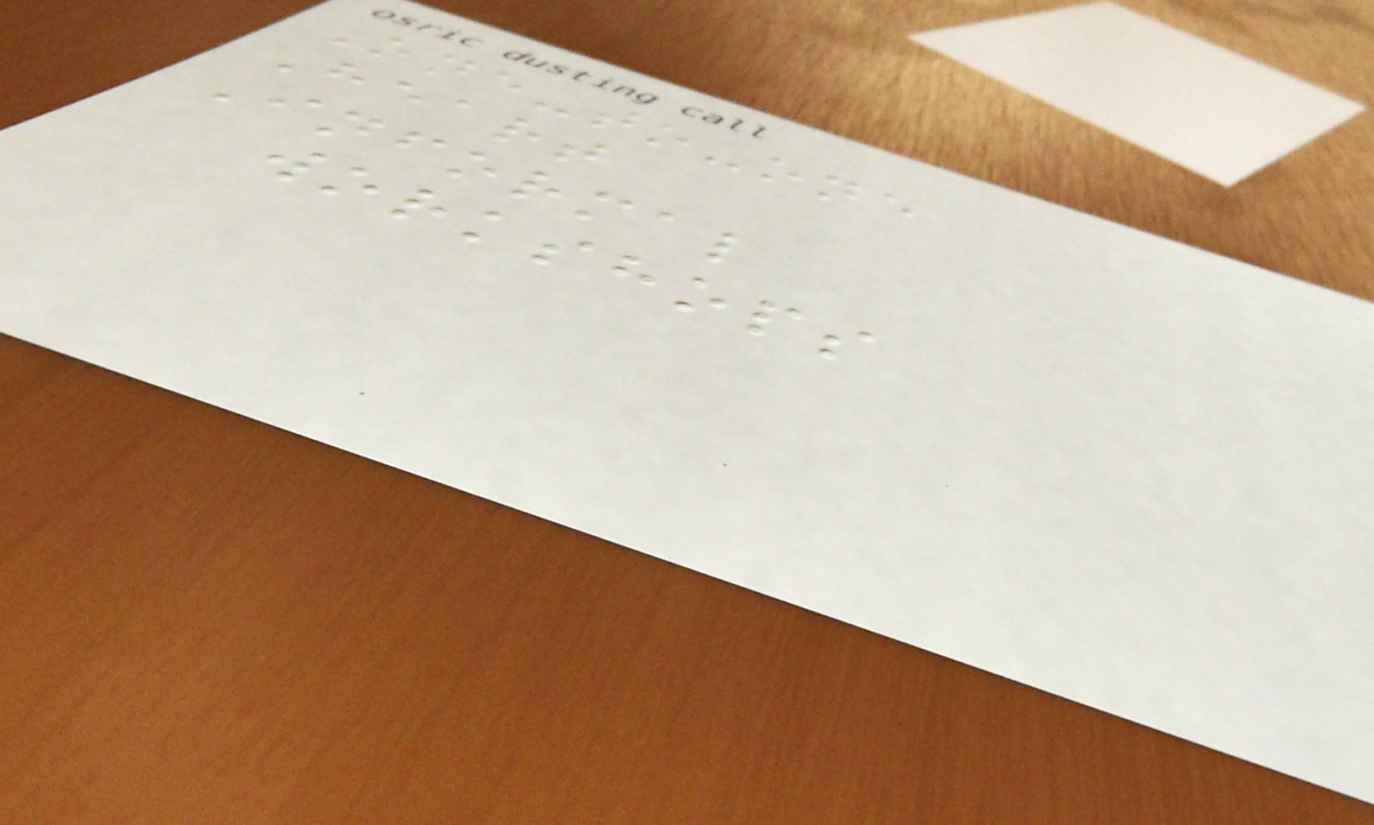One-to-one
Heart
Informal
workshops
